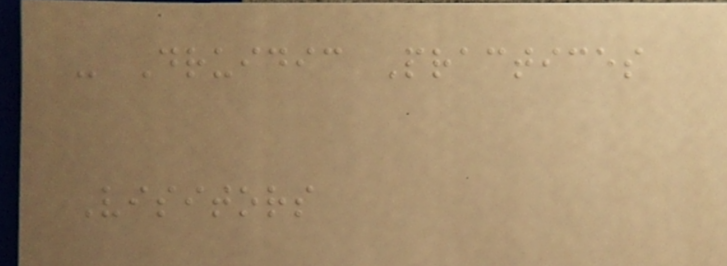- Druidic Practices
Visitors
